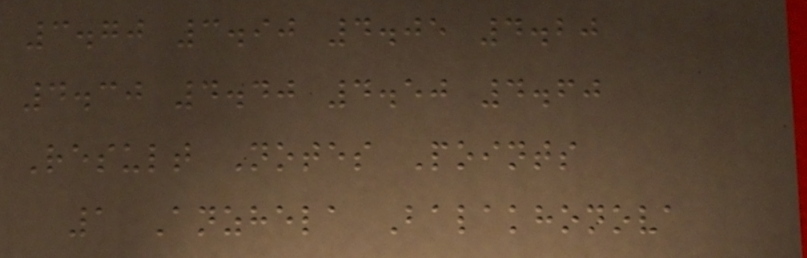3.70 3.90 4.05 4.20
4.30 4.40 4.50 4.60
Result Notes Points
1 Anzhela Balakhonova
